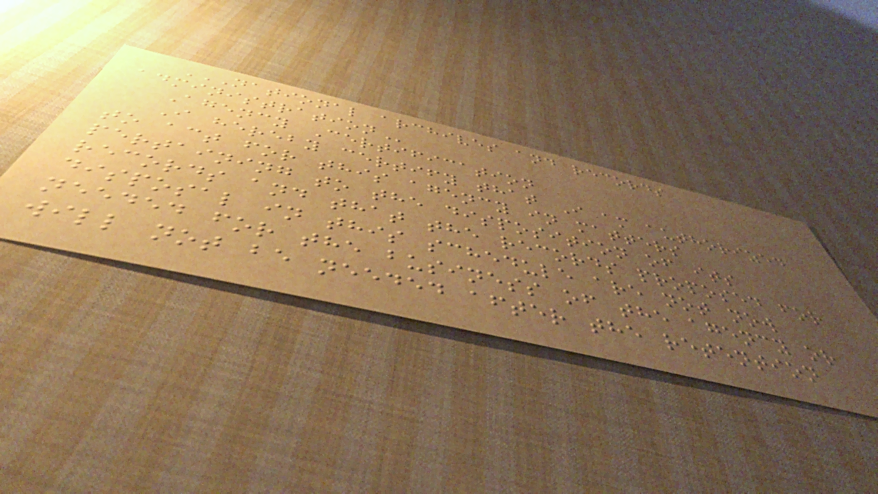NATIONAL ARCHIVES AND RECORDS
ADMINISTRATION
Agency Certification
I hereby certify that I am authorized
to act for this agency in matters
pertaining to the disposition of its
records and that the records proposed for
disposal in this schedule are not now
needed for the business of the agency or
will not be needed after the retention
